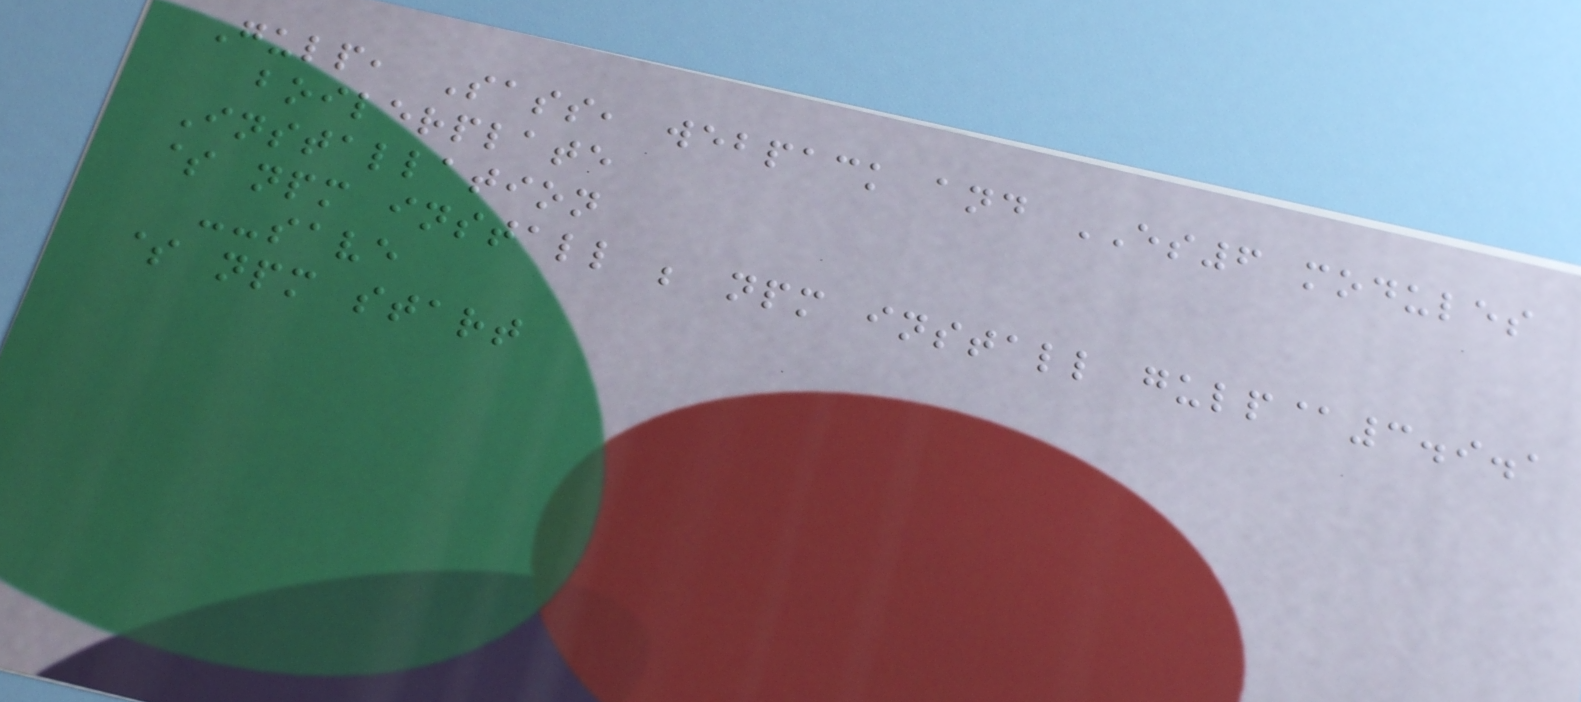Gulp, Sass, webpack and ES6 modules
boilerplate
Installation
$ npm install ; npm install gulp@3.9.1
--save
$ npm start
